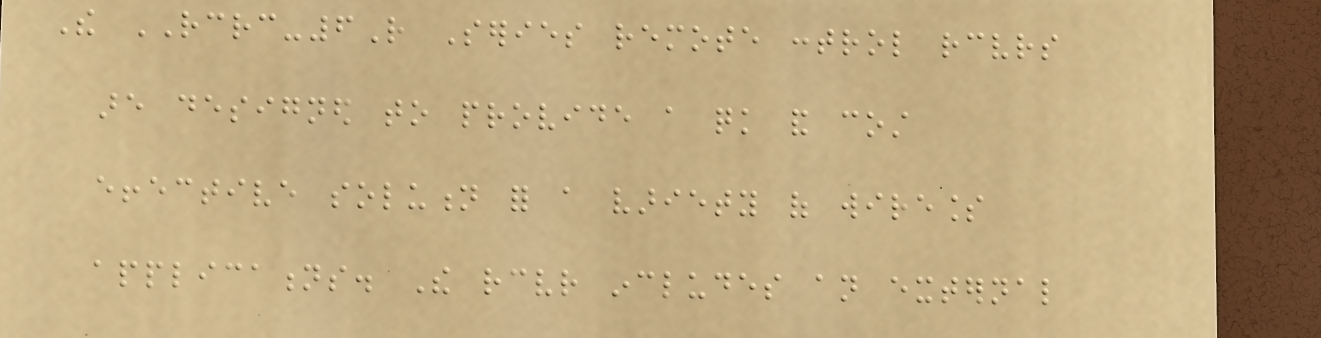The RCRC-6R Series remote control receivers
are designed to provide a quick and cost
effective solution for a variety of wireless
applications. The receiver includes an external
